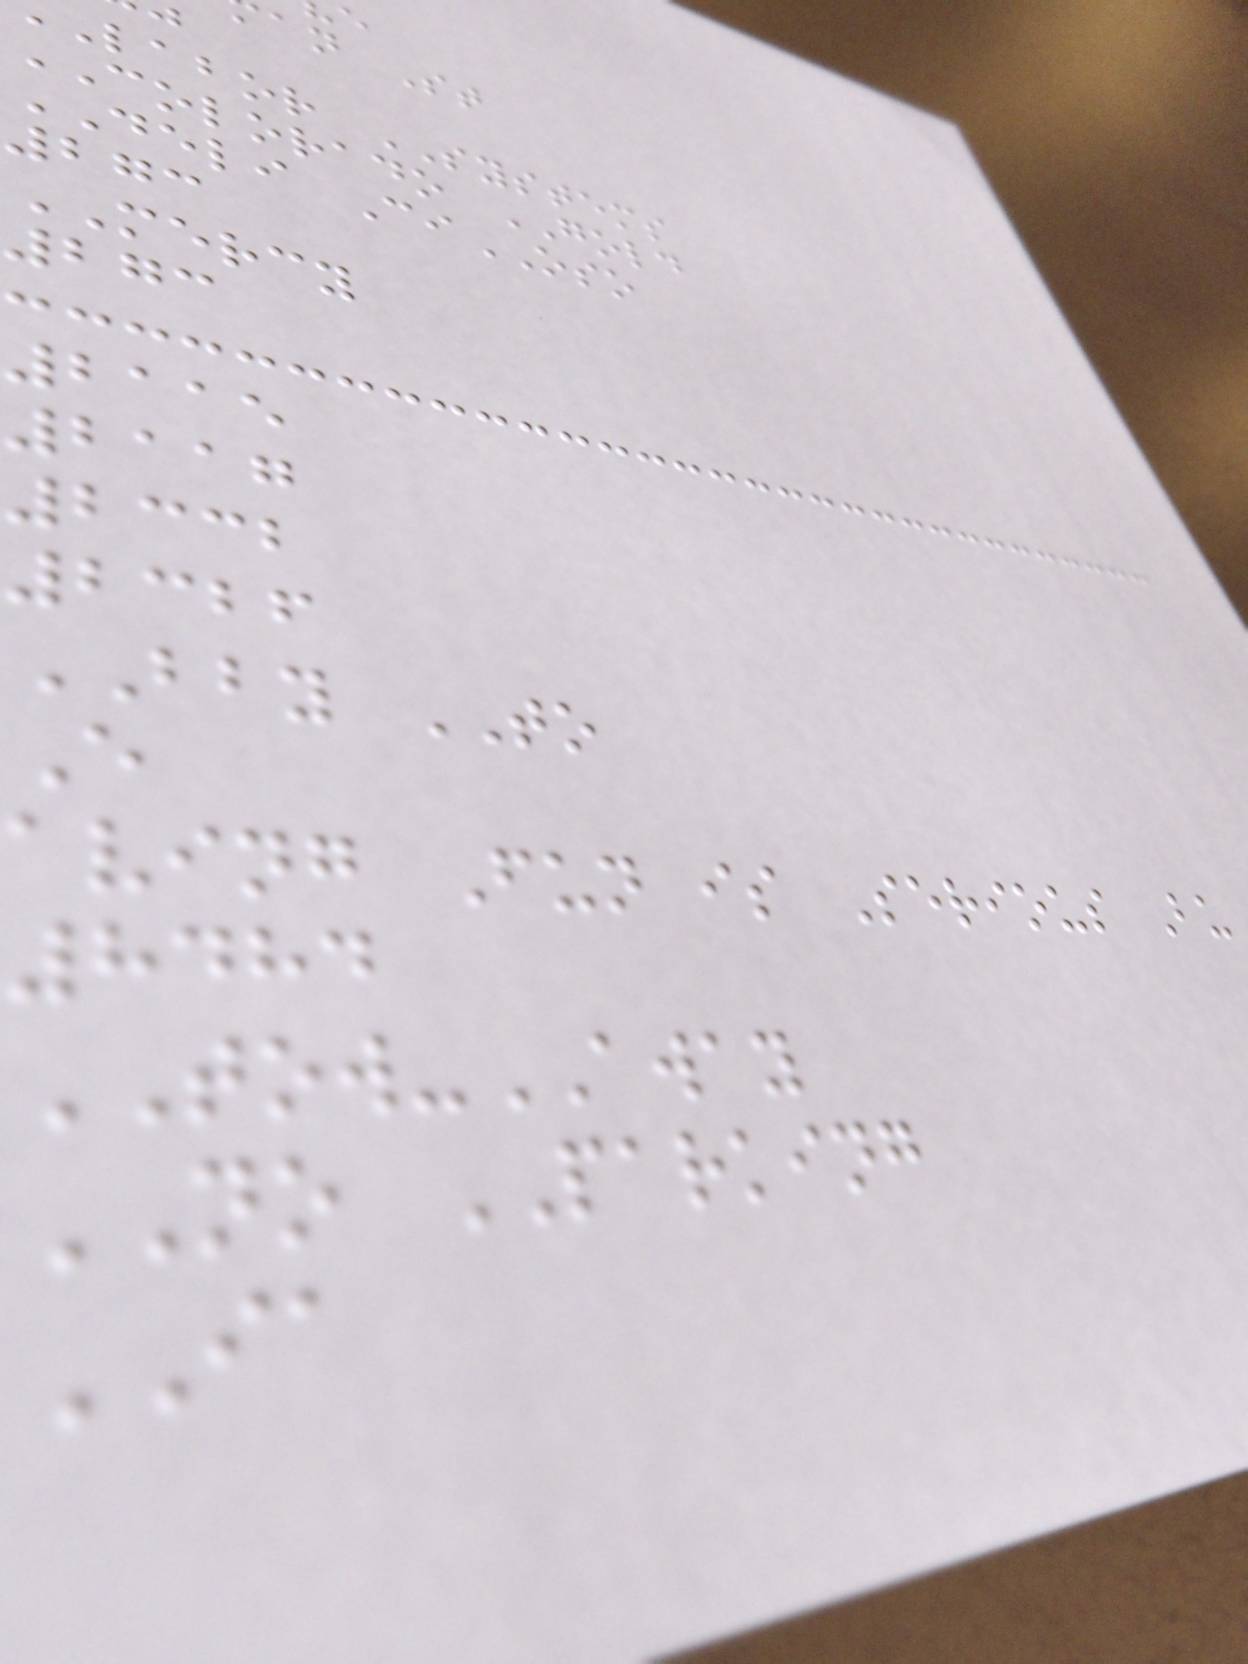an St
labor SYSTEMS
COLORADO GOLD
DELI CiOSO
273
MERCY
273
2115
2117
2332
2326
BBY TO
E
aving Fun is Serious Bu
8484
TOW-AWAY
NO PARKING
IA
